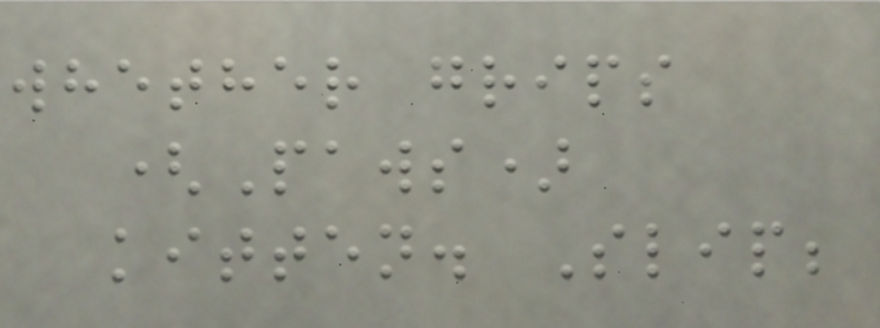whether grips
(Paws)
kitten. Slip;
